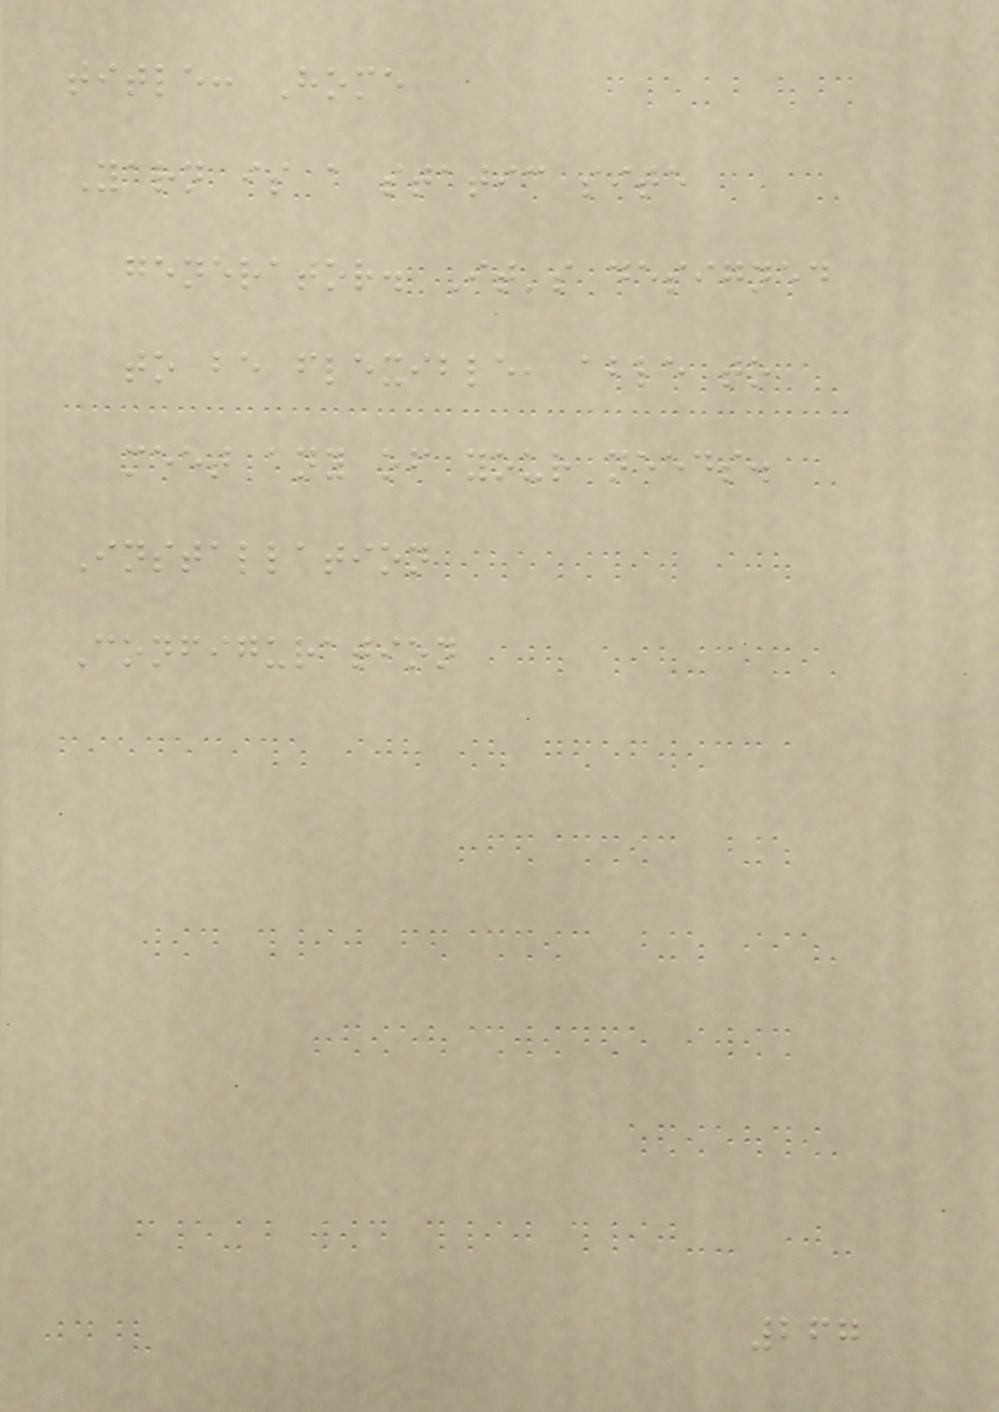title: Home
Yarn is a static site
generator. It's designed
to be flexible, able to
meet any of your needs.
Installation
Configuration
267
